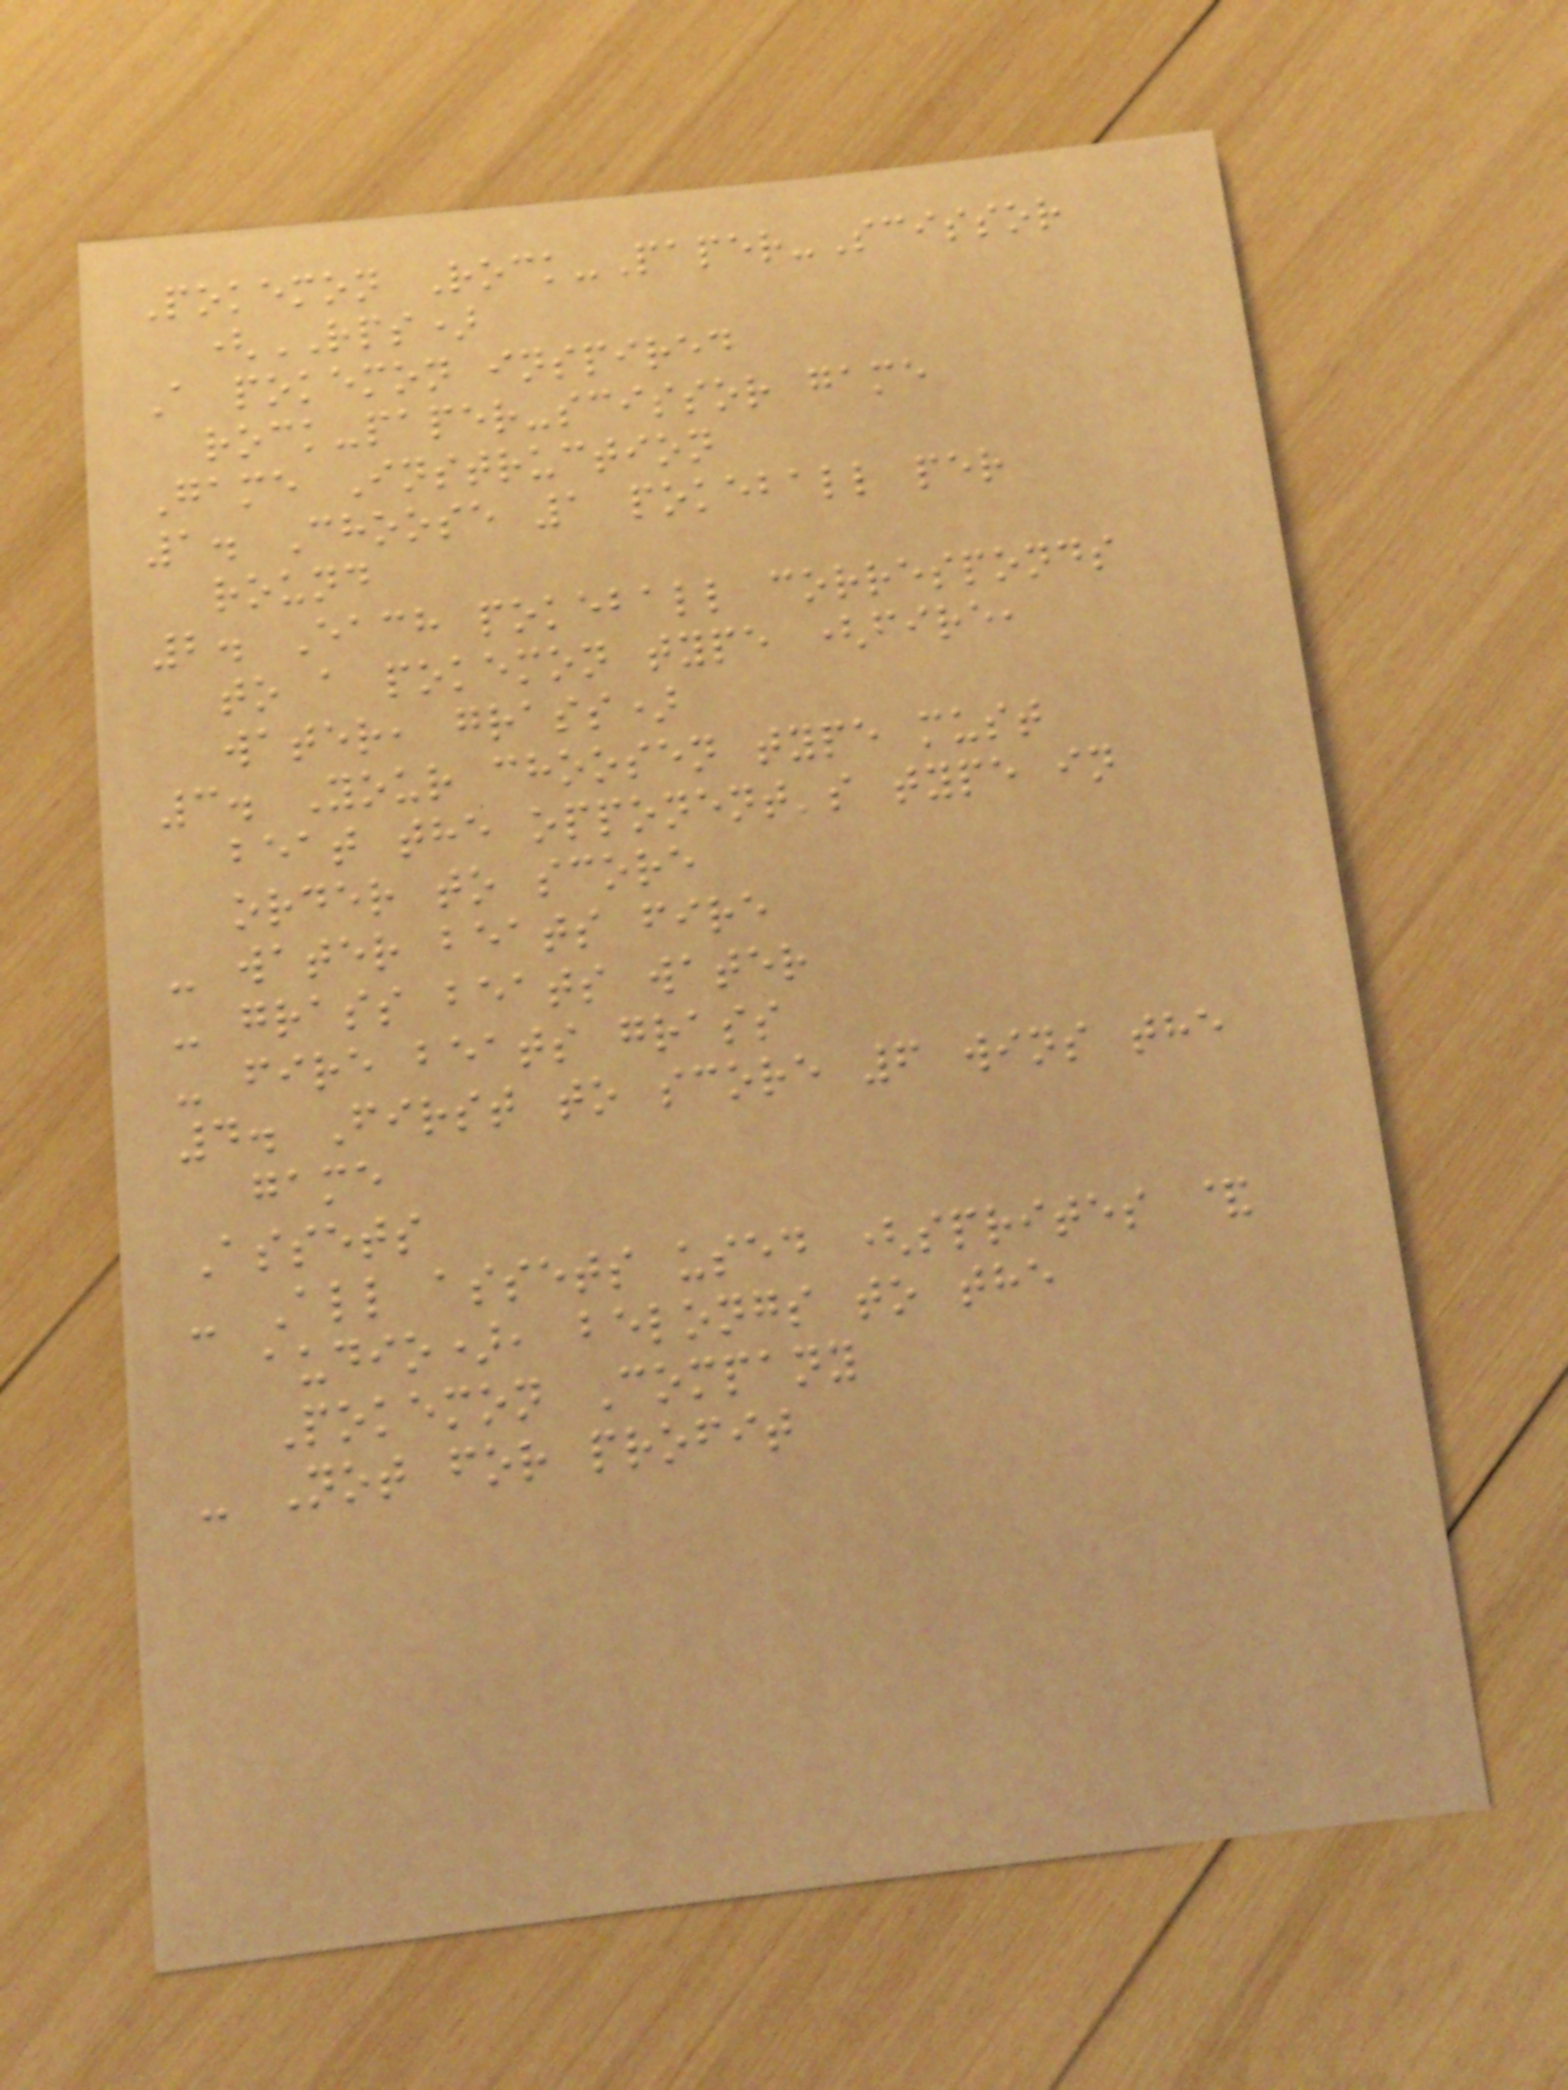Pokemon Rock-Paper-Scissor
(RPS)
A pokemon inspired
rock-paper-scissor game
Game Instruction
1. Choose 1 pokeball per
round
2. Each pokeball corresponds
to a pokemon type (fire,
water, grass)
3. Your choosen type must
beat the opponent's type in
order to score
- water beats fire
- grass beats water
- fire beats grass
4. First to score 6 wins the
game
Assets
- All assets used (sprites &
audio), belongs to the
Pokemon Company
- Not for profit
